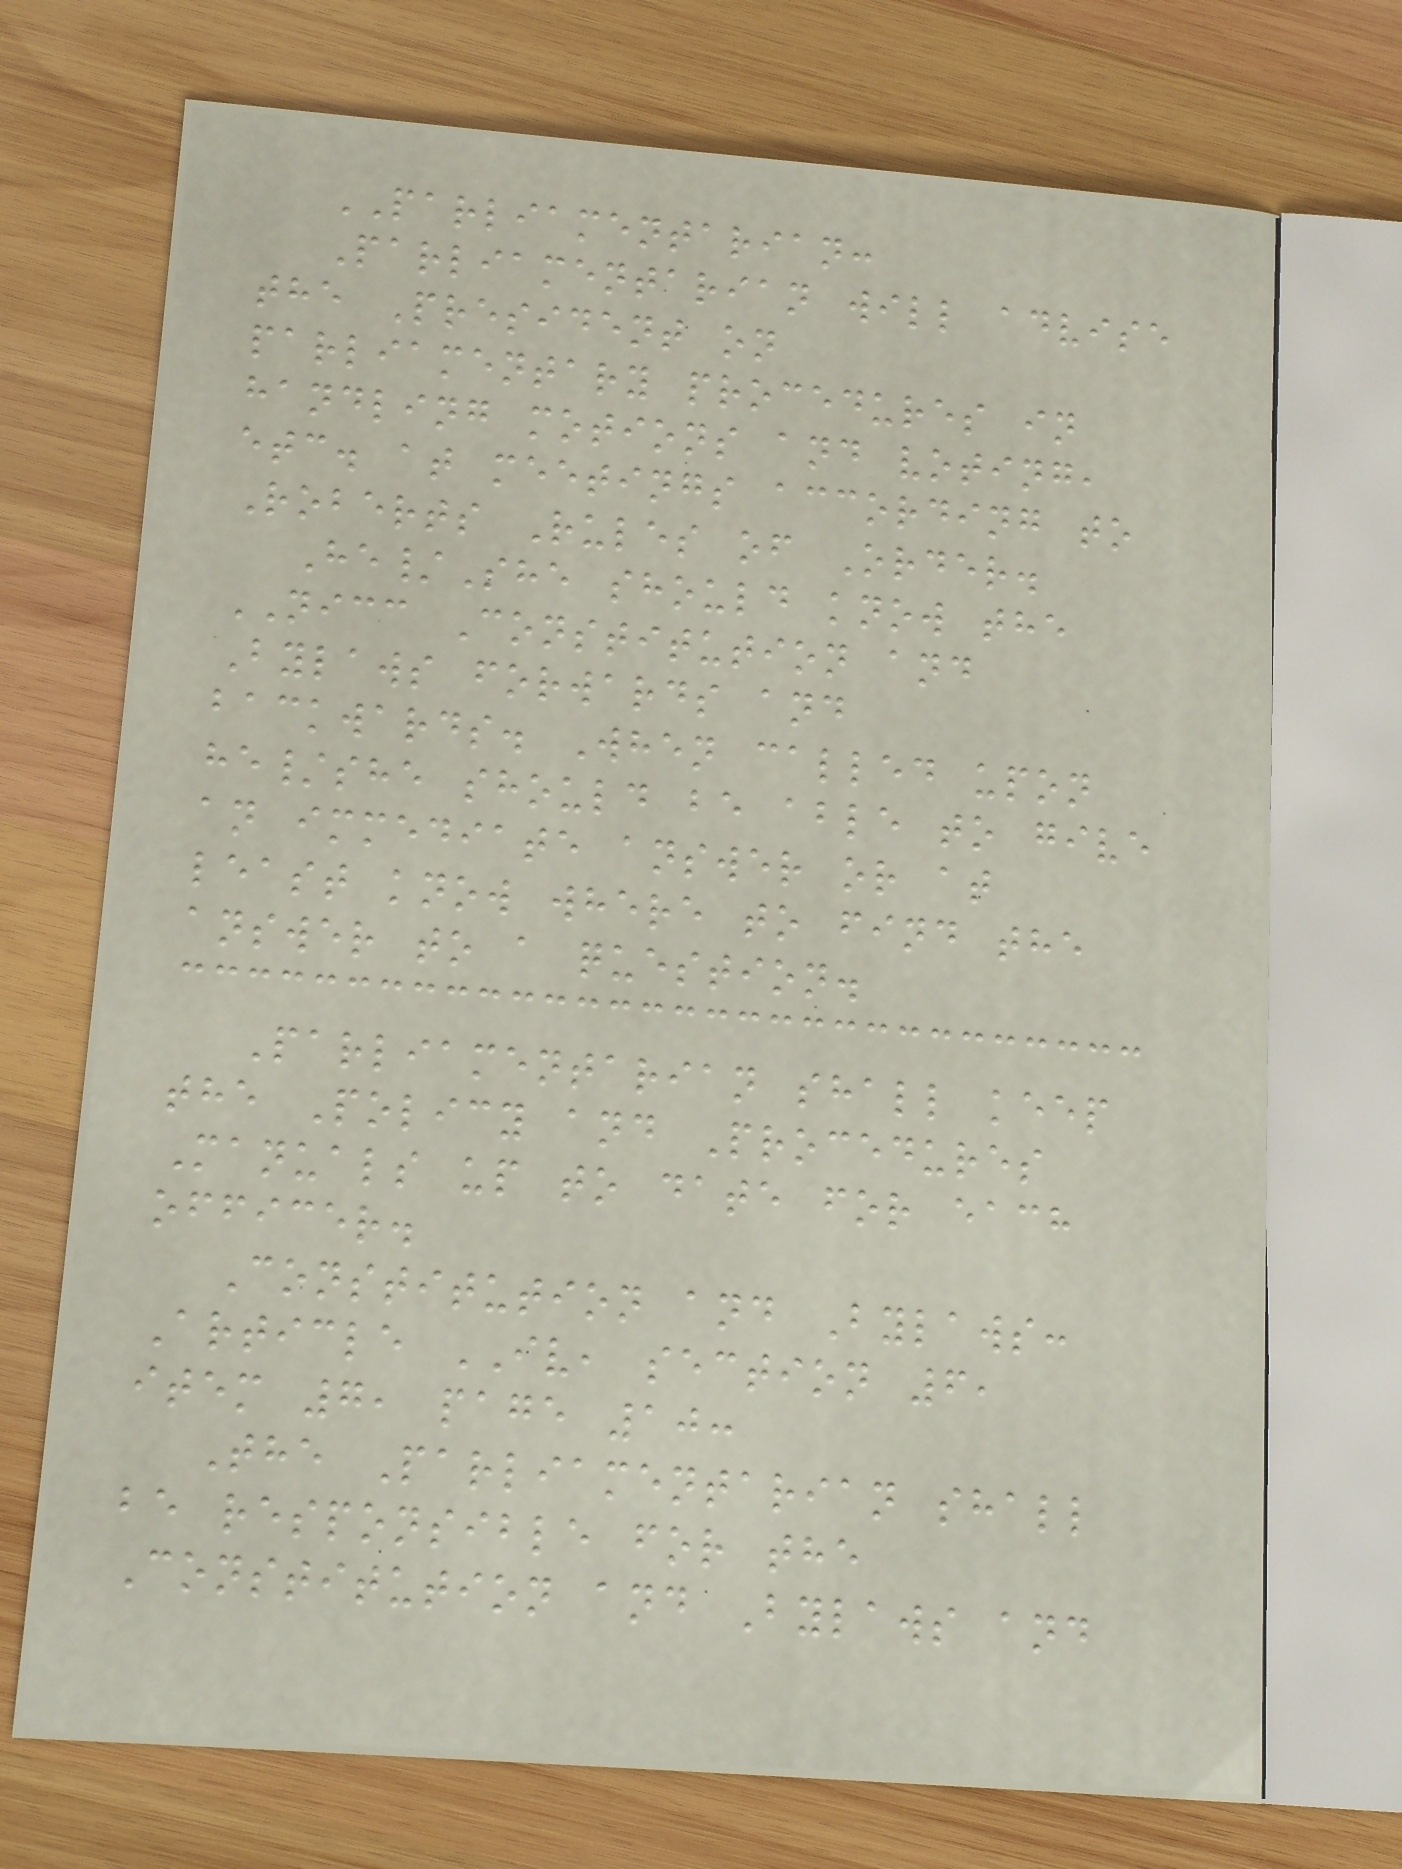PARLIAMENTARIAN:
Parliamentarian will advise
the President on
parliamentary procedures in
handling motions and voting,
etc. at meetings according to
Roberts Rules of Order.
He/She should know the
NICC Constitution and
Bylaws forwards and
backwards. When called upon
he/she should be able to give
an immediate answer or at
least know where to find the
answer to a question.
Parliamentarian shall keep
the Policy and Procedures
Manuals up to date for each
officer.
Constitution and Bylaws:
Article IV, section 6,
item 7, page 10:
The Parliamentarian shall
be responsible for the
Constitution and Bylaws and
